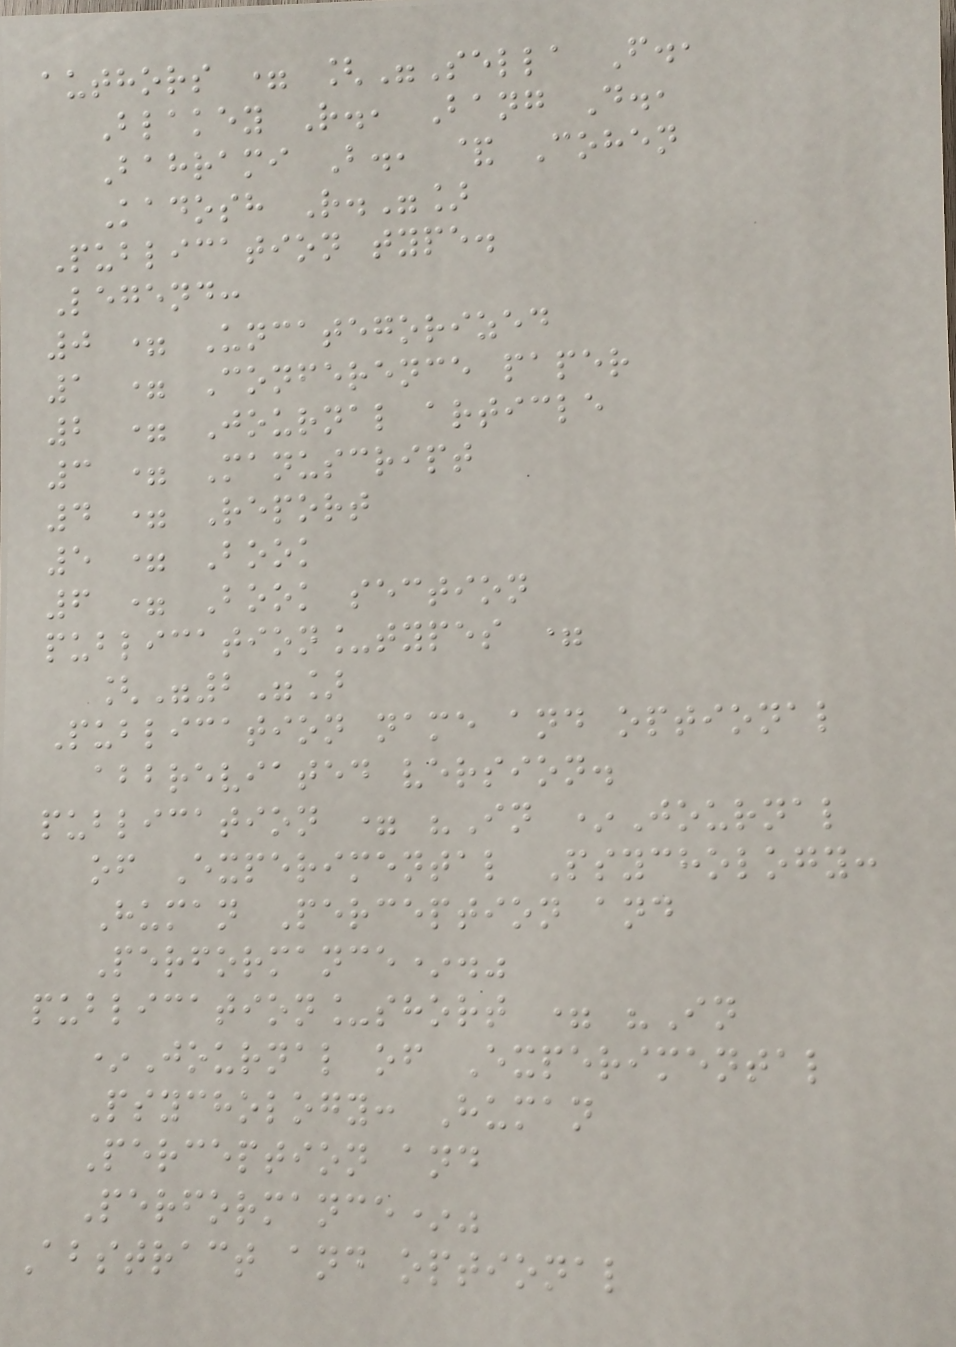authors = ["Sella F.,
Blakey R., Bang D.,
Bahrami B., & Cohen
Kadosh R."]
Publication type.
Legend:
0 = Uncategorized
1 = Conference paper
2 = Journal article
3 = Manuscript
4 = Report
5 = Book
6 = Book section
publication_types =
["2"]
Publication name and optional
abbreviated version.
publication = "In *Journal
of Experimental Psychology:
Human Perception and
Performance*."
publication_short = "In
*Journal of Experimental
Psychology: Human
Perception and
Performance*"
Abstract and optional
